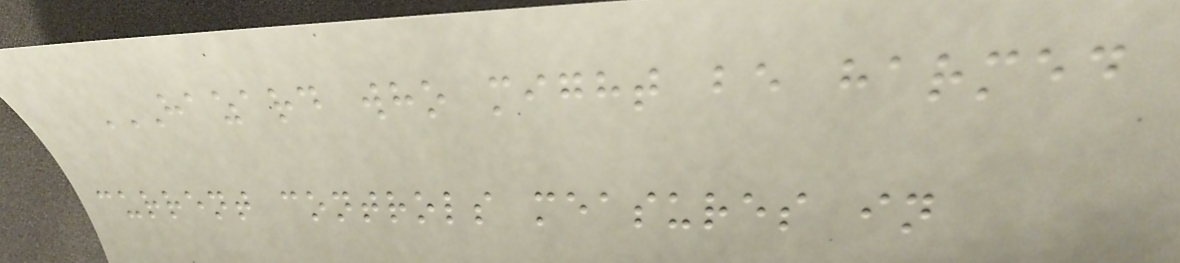HAZARD WHO MIGHT BE HARMED
CURRENT CONTROLS MEASURES IN
